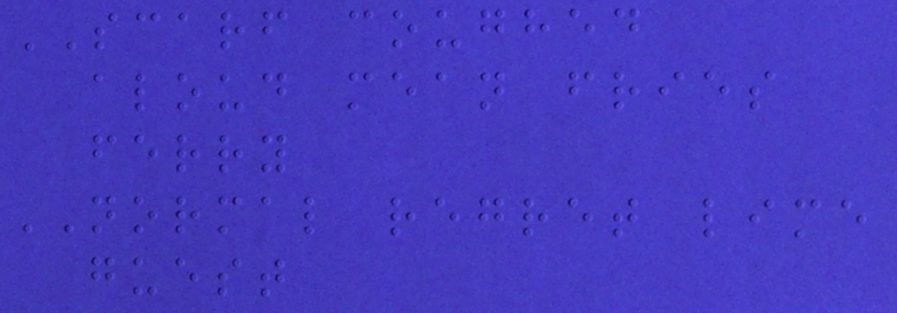SCARF coughed
aloud mean fries
ferry
NORMAL regret lime
guest
